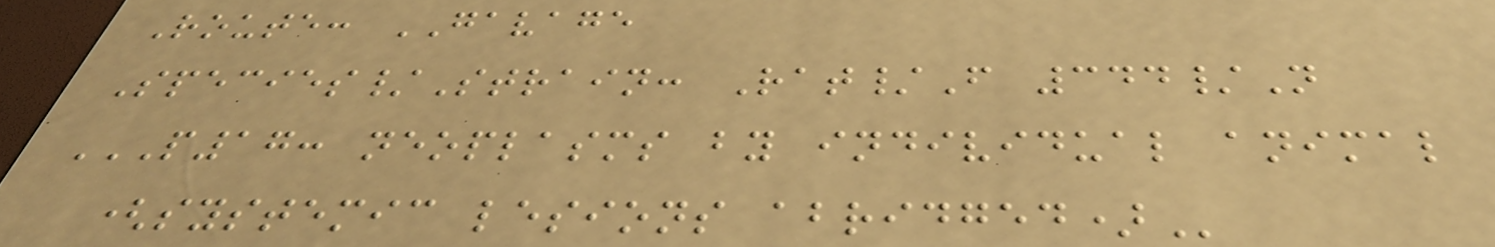Route: GAVAGE
Species/Strain: Rat/F 344/N
P17: NEOPLASMS BY INDIVIDUAL ANIMAL
(SYSTEMIC LESIONS ABRIDGED)
